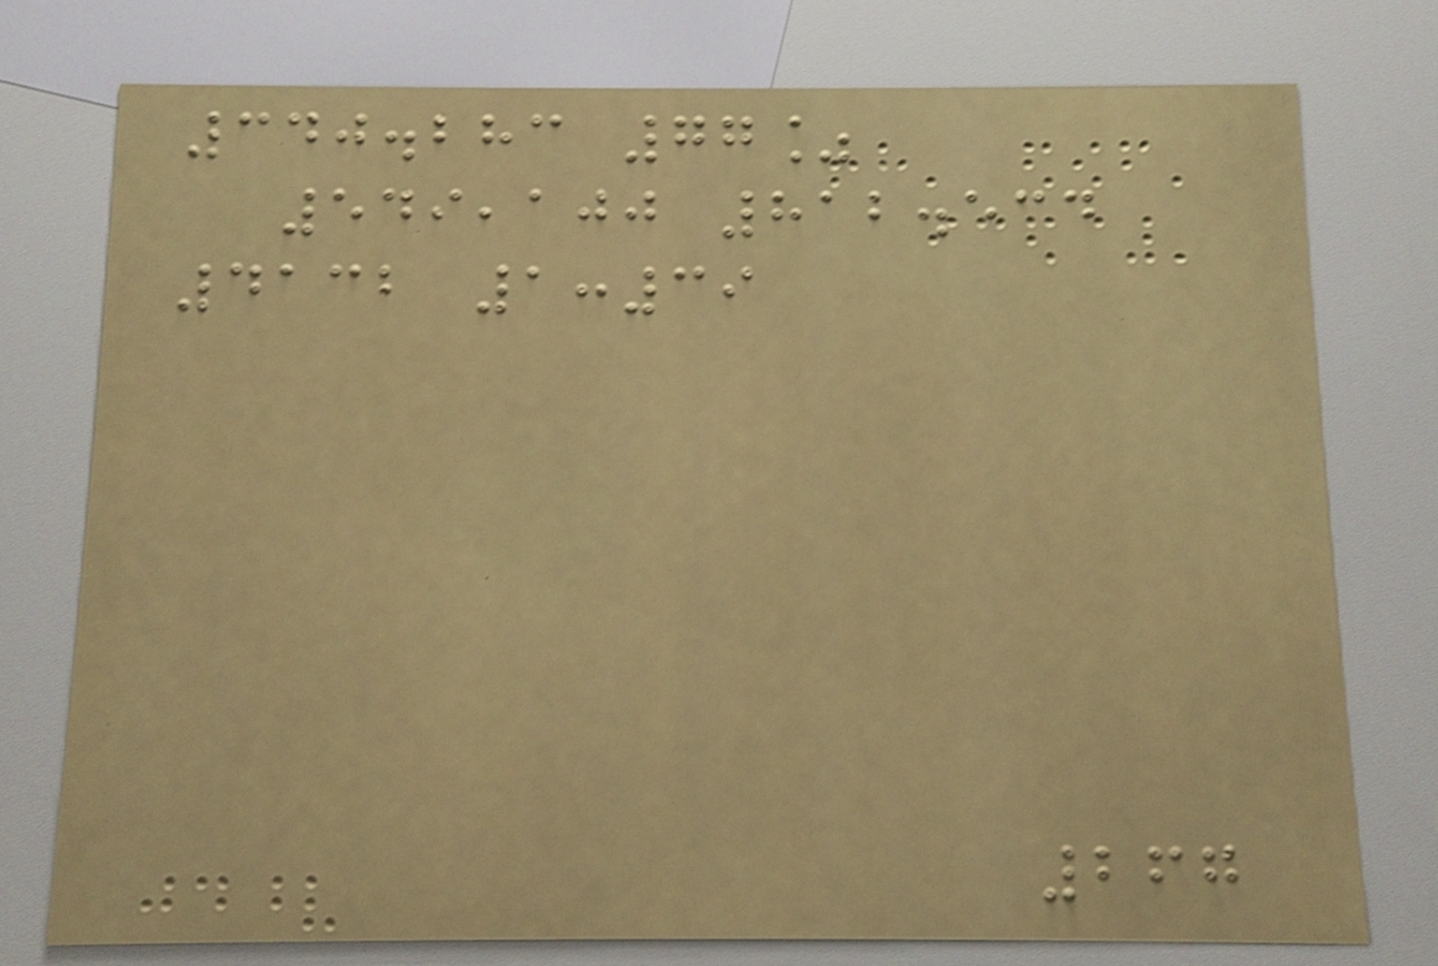340.283 77%
549,100 812.534
4132 1:39
267
